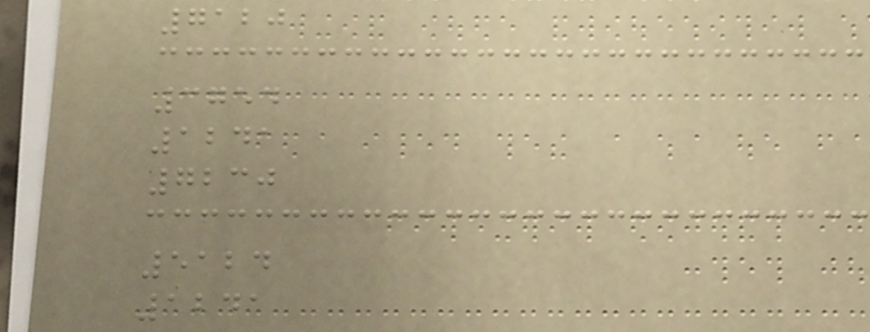7120
3754
1241
7230
5124
1241
